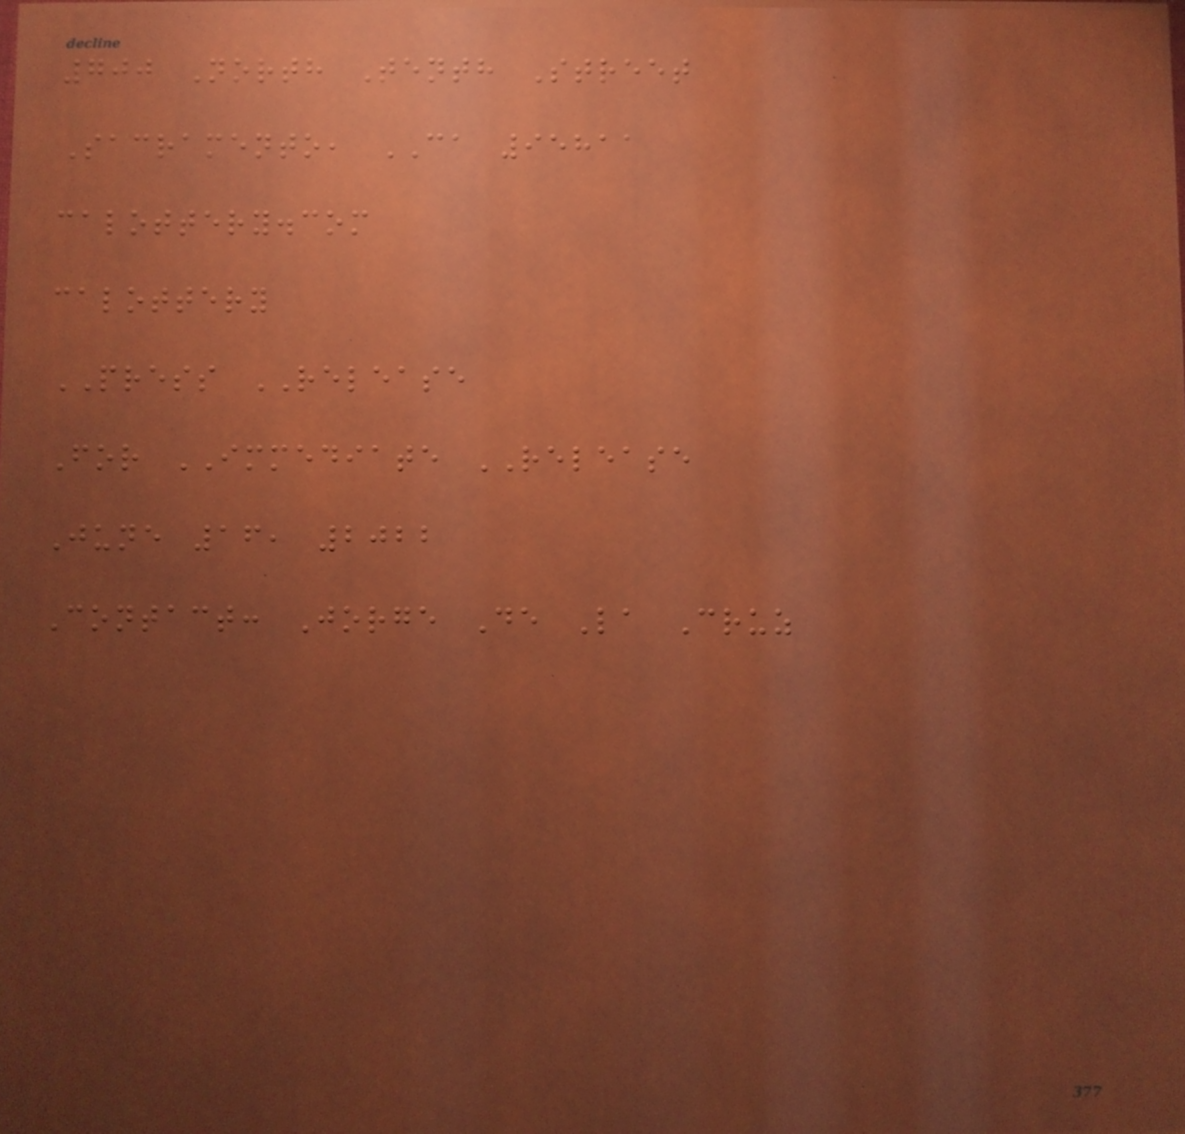700 North Tenth Street
Sacramento, CA 95811
calottery.com
calottery
PRESS RELEASE
For IMMEDIATE RELEASE
June 16, 2022
Contact: Jorge De La Cruz
